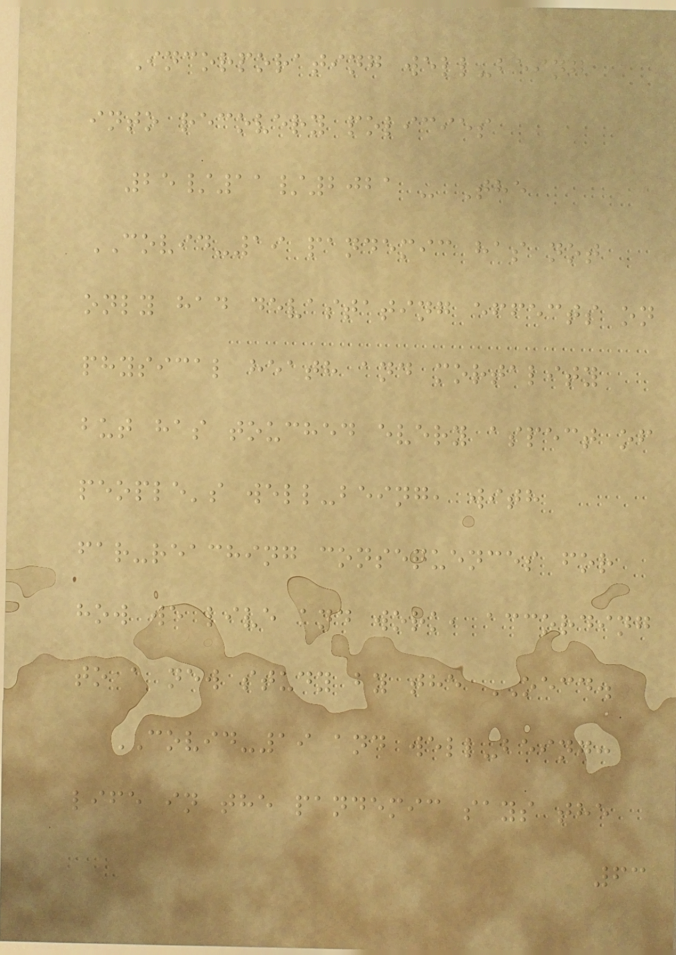Incorporating well-being
into recovery policies
25/11/2021 - The
COVID-19 pandemic has not
only had devastating effects on
physical heath and mortality
but has touched every aspect of
people's well-being, with
far-reaching consequences for
how we live and work, according
to a new study by the OECD.
COVID-19 and well-being:
life in the pandemic says the
63
